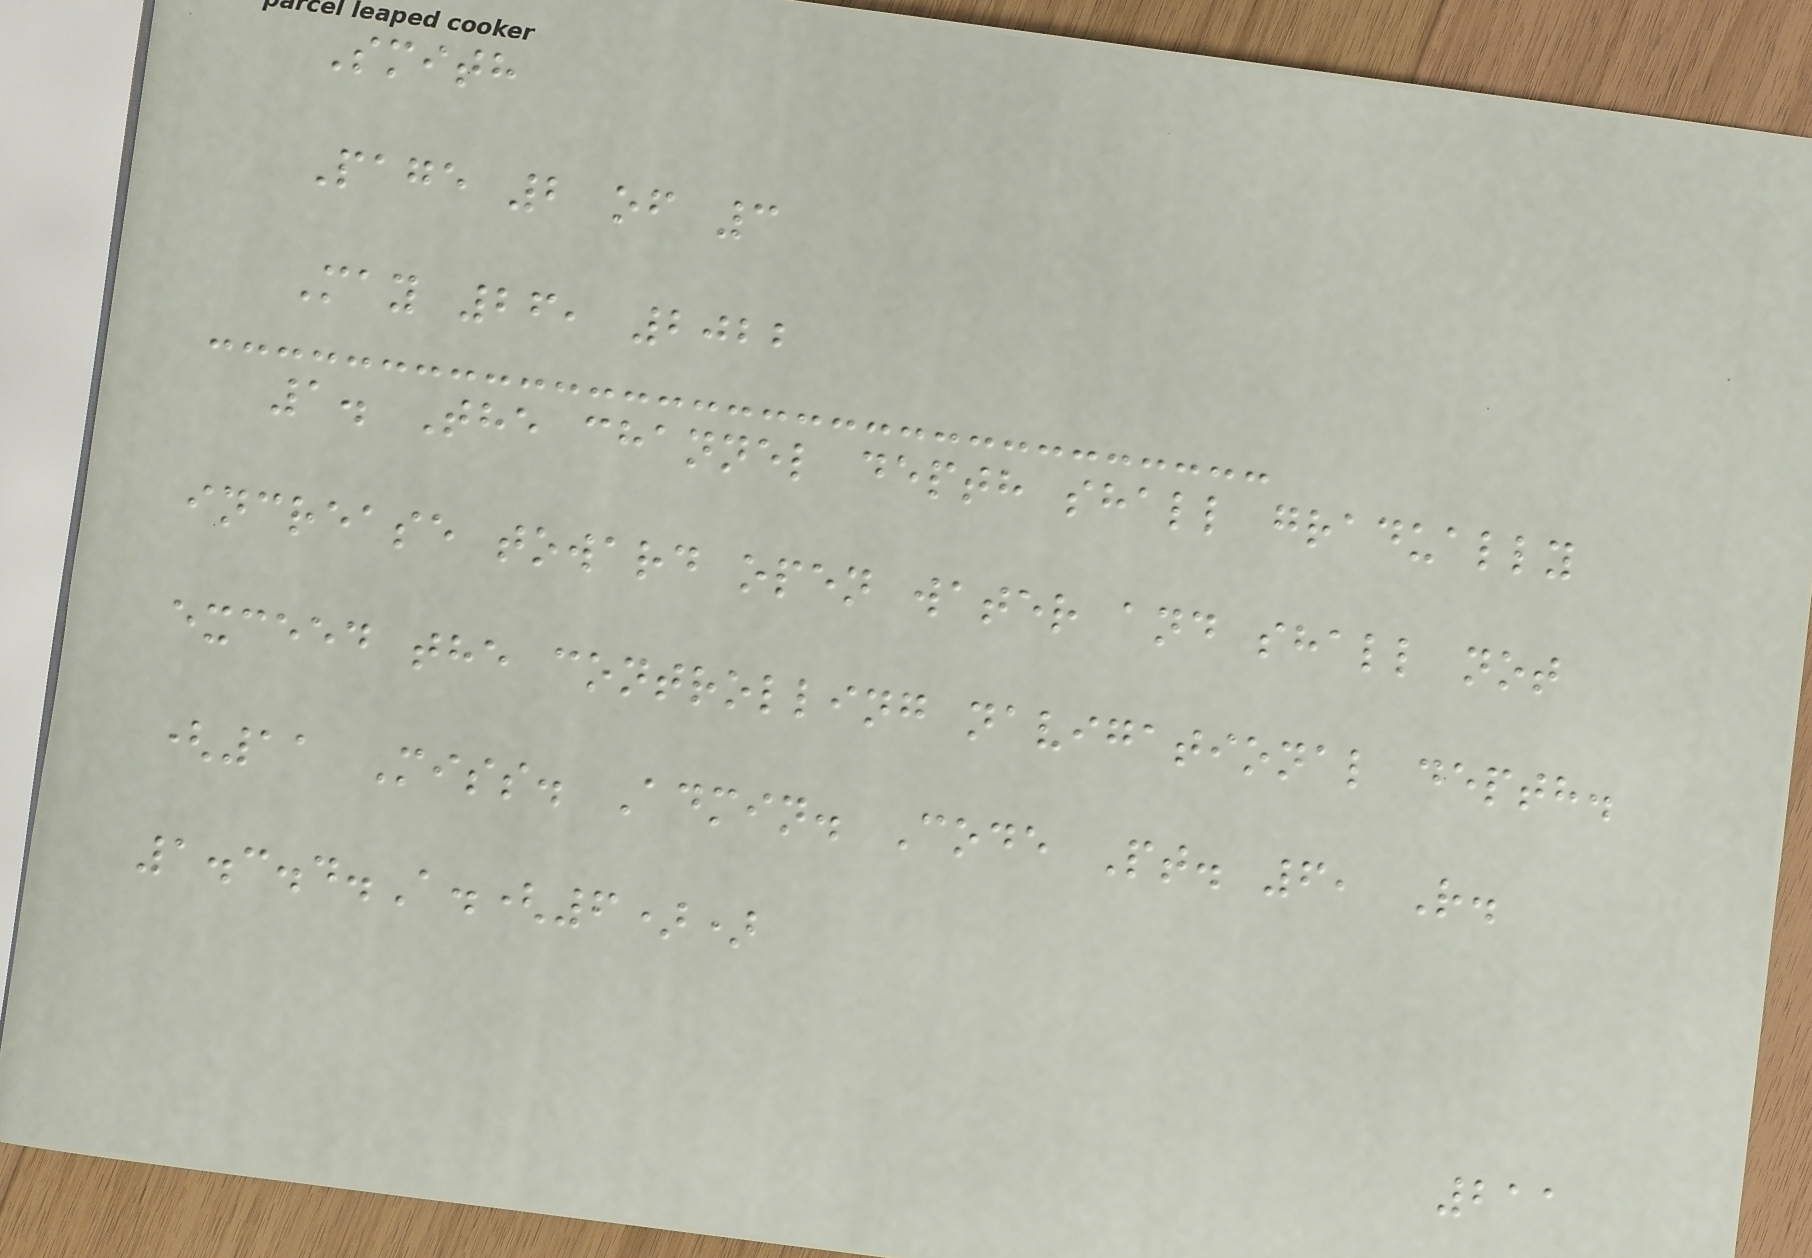Smith
Page 2 of 3
May 26, 2022
1. The channel depth shall gradually
increase toward open water and shall not
exceed the controlling navigational depth.
(11 Miss. Admin. Code Pt. 6, R.
1.3.4.A.(6))
211
